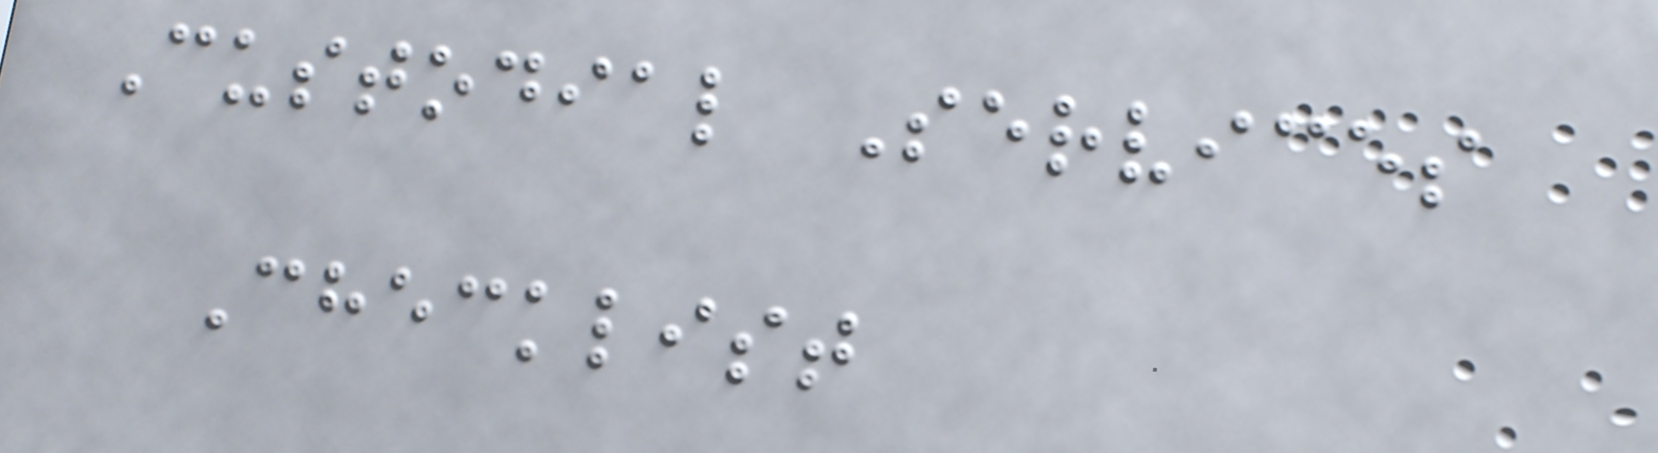Custodial Services
Checklist
